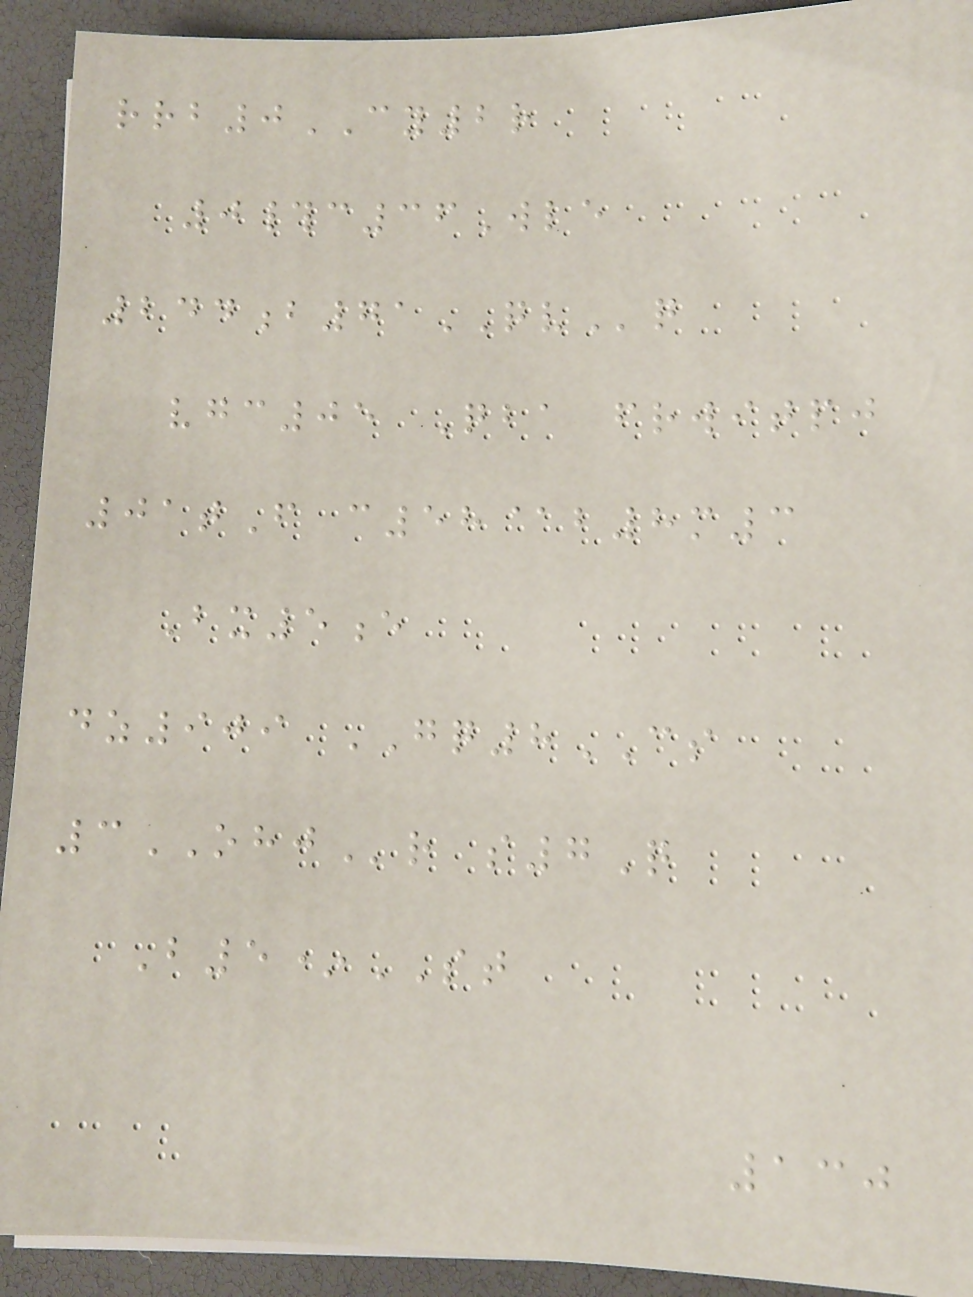rrb0CY2r
0#c36Wle
244b71QVq
vgc05 Qba frwitpj
01tF c58@b8m3
Bx5e
dz909 GQ8CS
3OHJr s7Q
B5*ST
130
